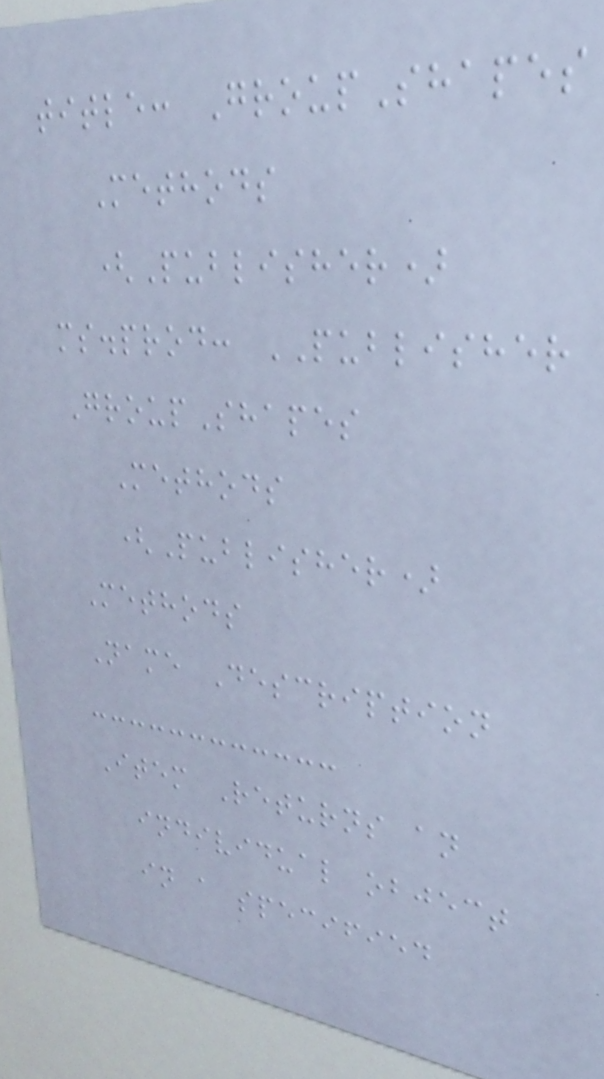title: GroupShapes
Methods
(Publisher)
ms.prod: PUBLISHER
GroupShapes
Methods
(Publisher)
Methods
Name Description
Item Returns an
individual object
in a specified
